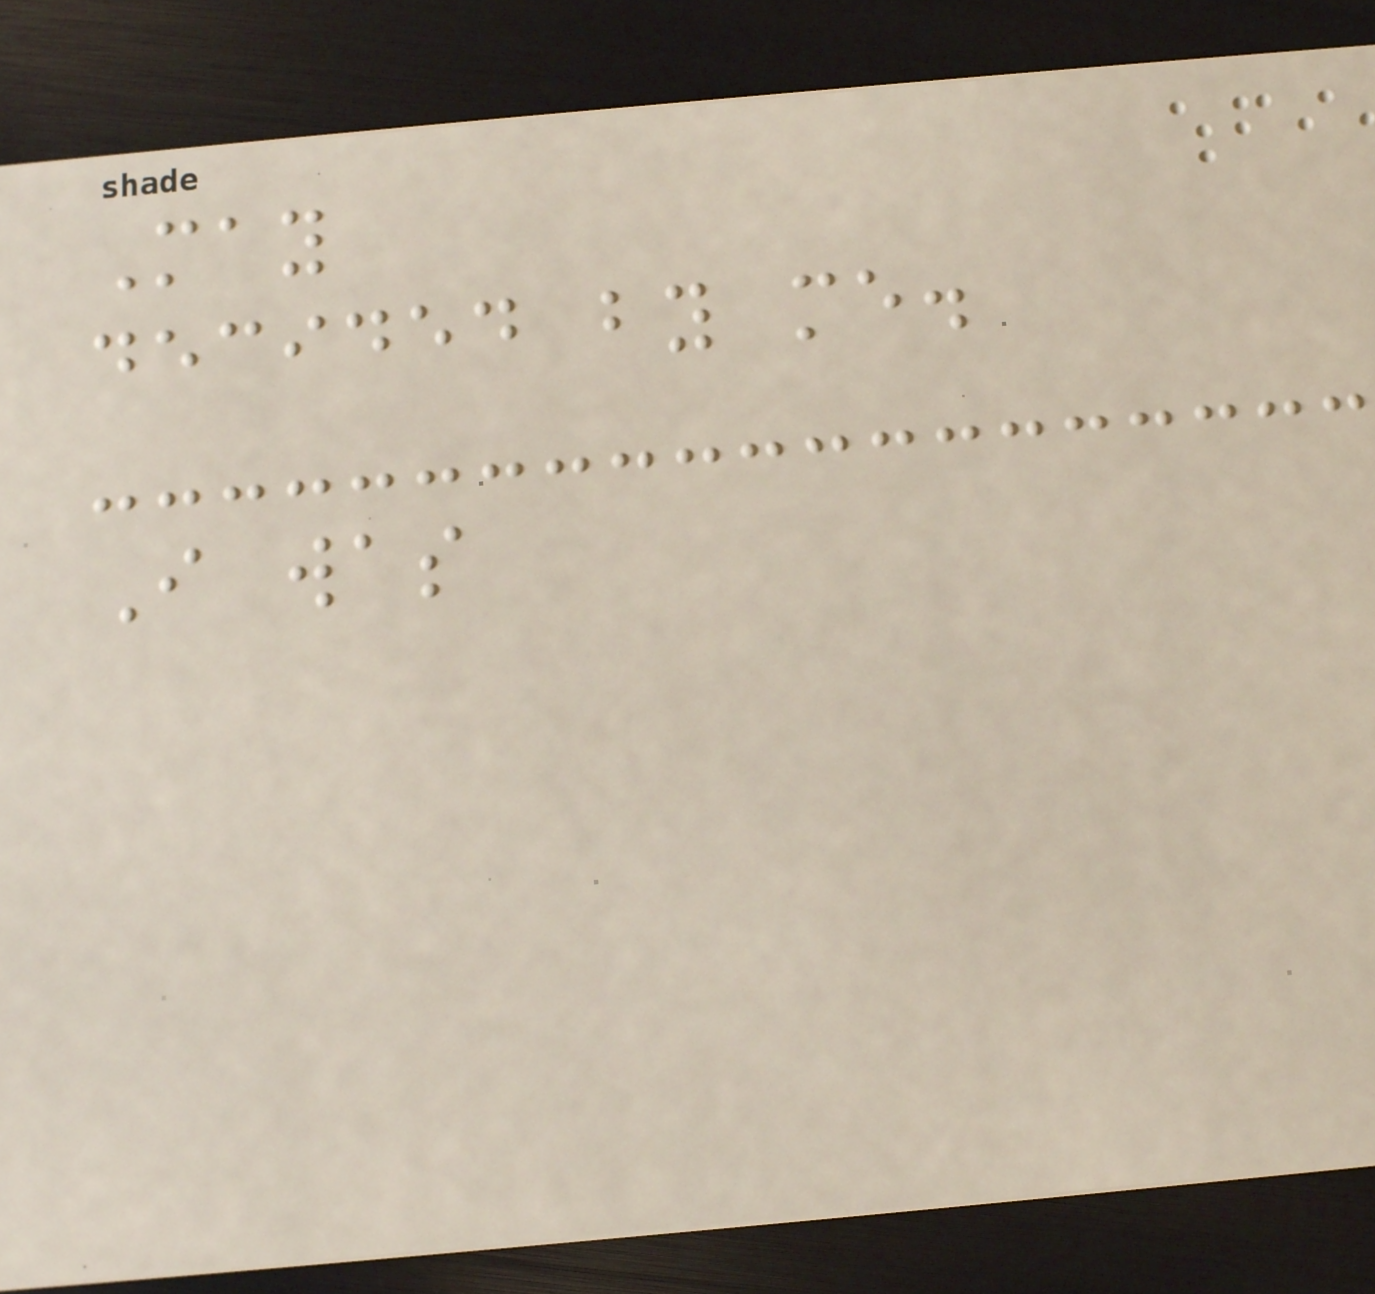May
decided by me.
I was
